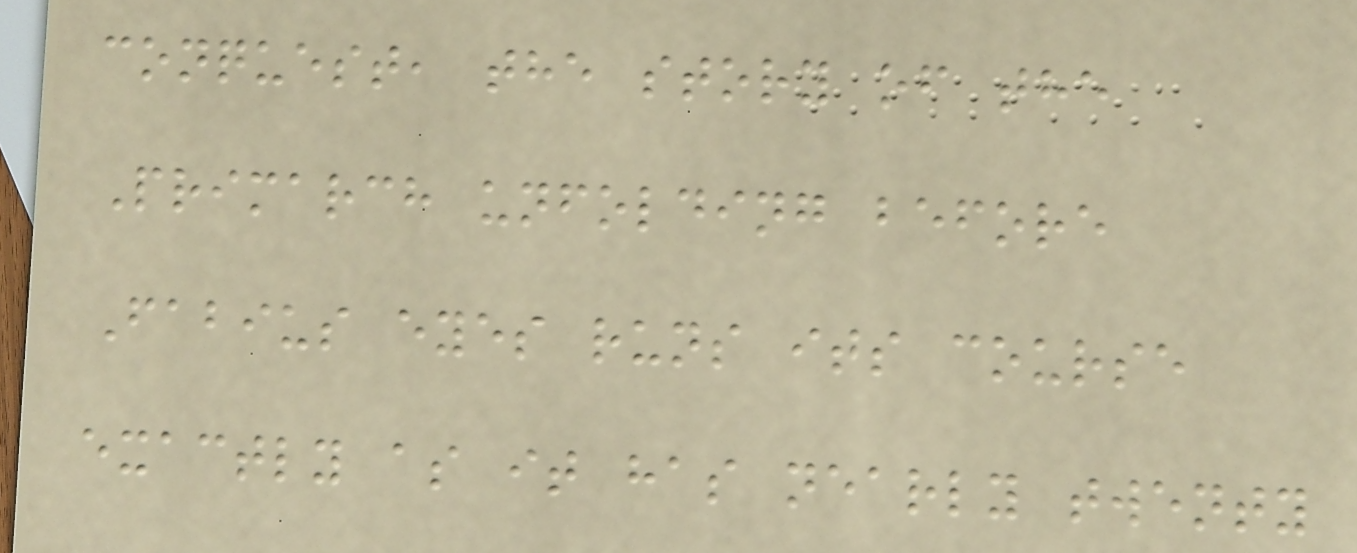conquest, the story of the
Primarch unfolding before
Fabius eyes runs its course
exactly as it has nearly twenty
